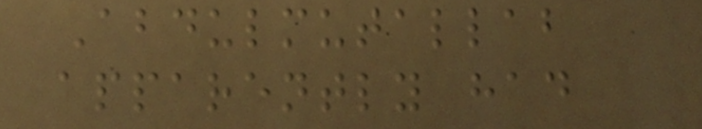Abdulmutallab
apparently had
